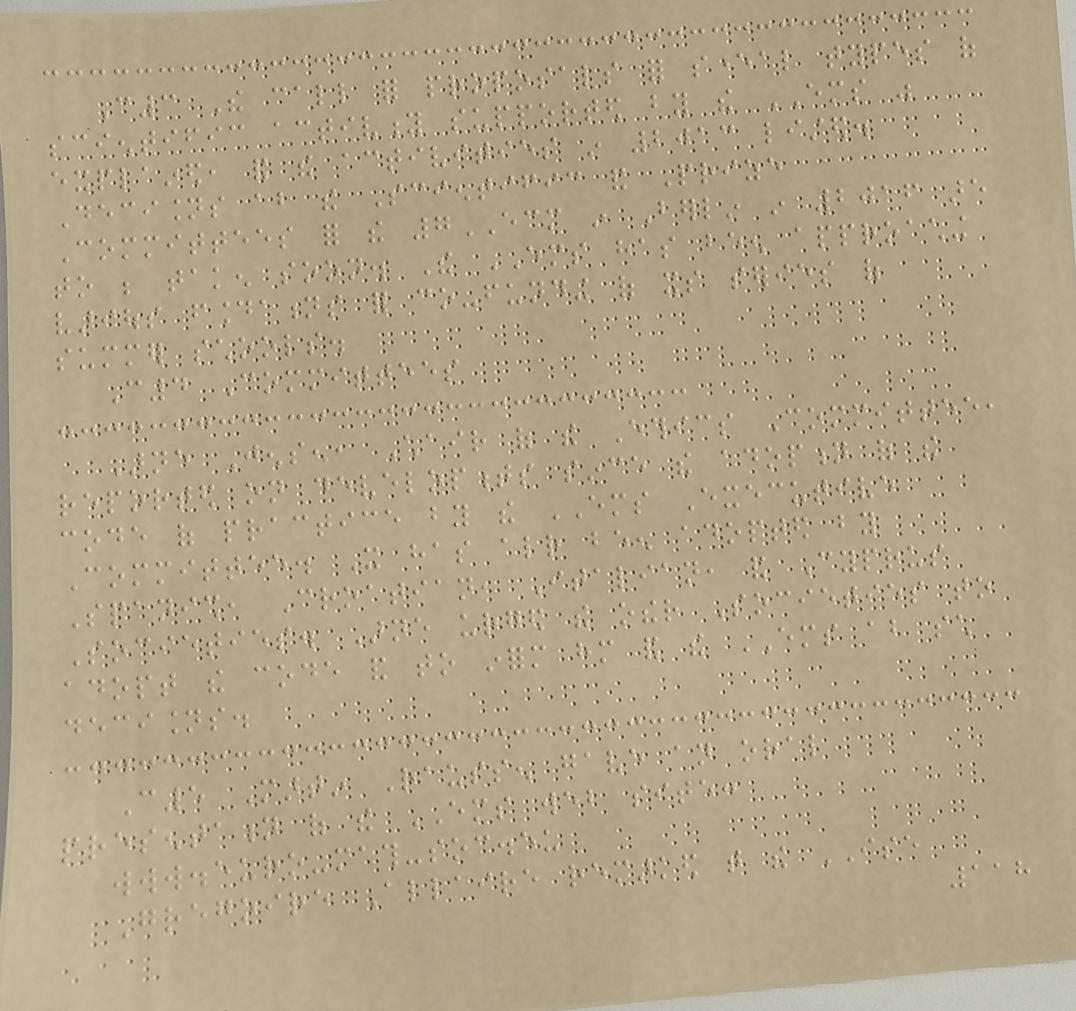C3 The call for proposals for several types of
scientific activity supported by the EMS was
explained, and the activities in 2013 listed.
Decisions about the Scientific and Prize
Committees for the 7ECM in Berlin in 2016 are
to be taken soon. The EMS has been approaching
various foundations for co-funding of its series of
summer schools.
C4 Committees
Arne Jensen, Chair of the Ethics Committee,
reported on developments since the adoption of the
code of practice by the EMS Executive
Committee. It has already been adopted by
Spanish, Croatian, Italian, and Cyprus
Societies. Arne urged the other Societies to
adopt the code and to inform him and the EMS about such
decisions.
C5 Martin Raussen gave an oral
presentation of the EMS web site:
www.euro-math-soc.eu
Gregoire Allaire remarked that the ISE
118
